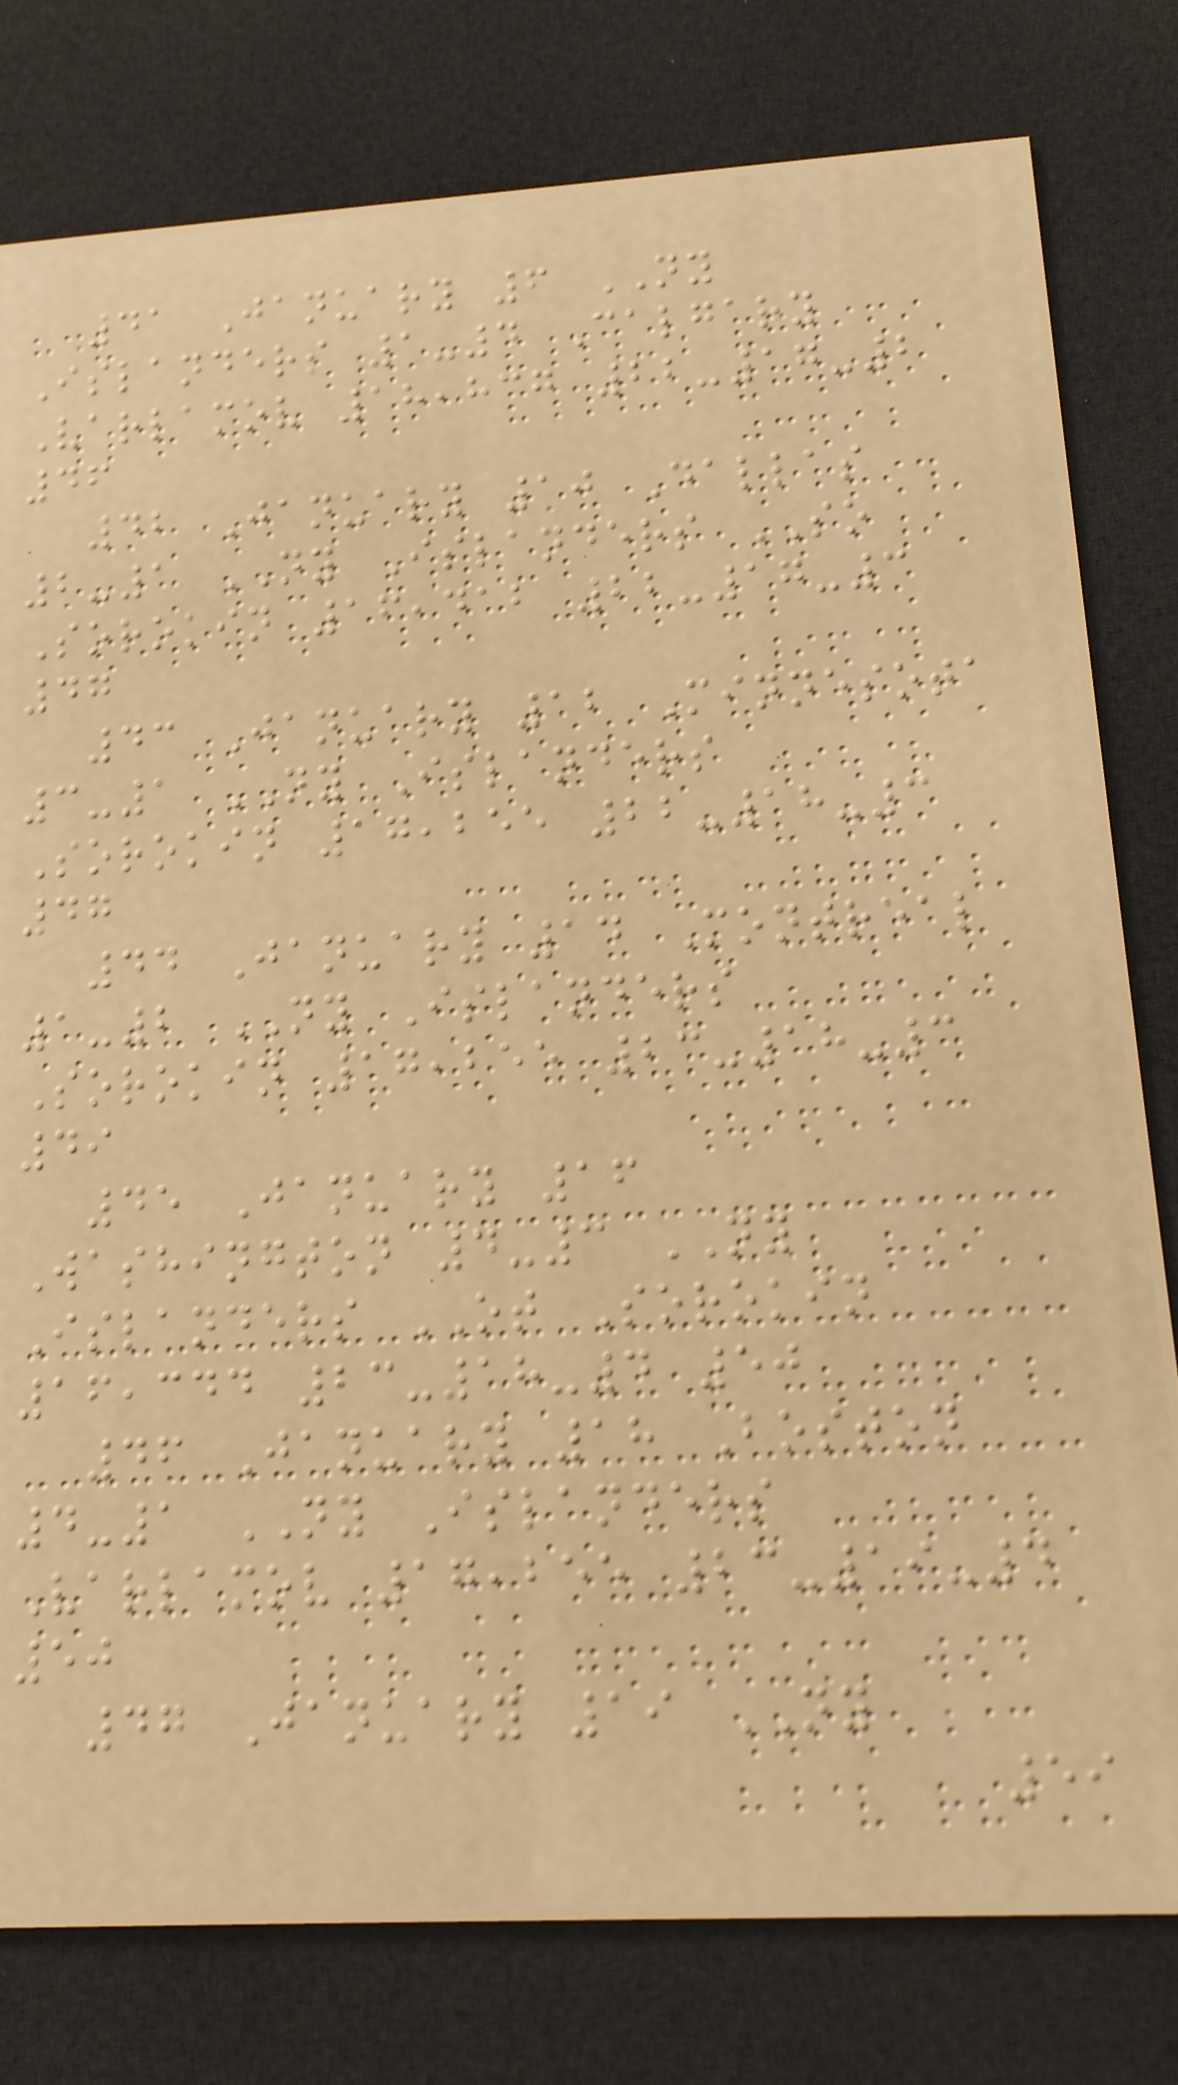41 January 6 NY
Islanders 1-4 Calgary
Varlamov 18,837 22-17-2
46
42 January 10 Dallas
2-1 NY Islanders SO
Sorokin 16,412 22-17-3
47
43 January 12 Minnesota
3-1 NY Islanders
Sorokin 17,255 22-18-3
47
44 January 14 Montreal
1-2 NY Islanders
Sorokin 17,255 23-18-3
49
45 January 16
Washington 4-3 NY
Islanders OT Sorokin
16,344 23-18-4 50
46 January 18 Boston
4-1 NY Islanders
Varlamov 17,255 23-19-4
50
47 January 19 NY
59
